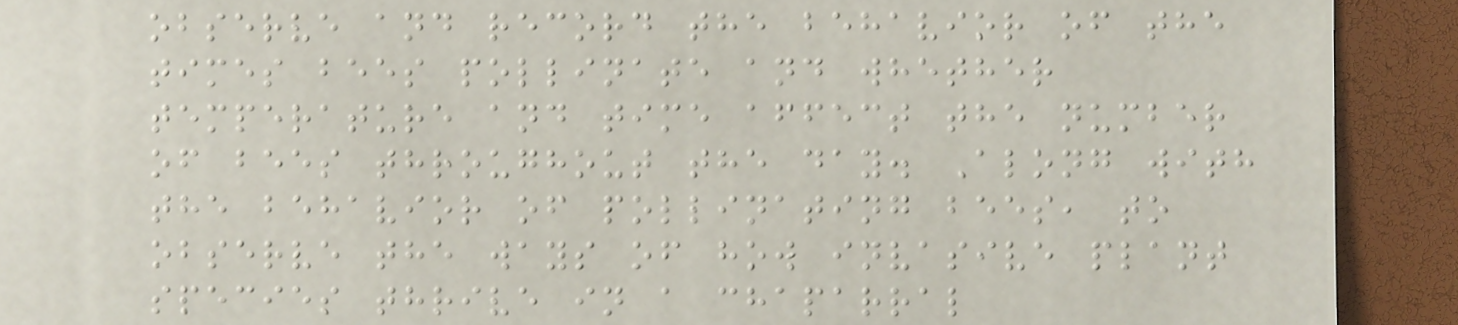observe and record the behavior of the
times bees pollinate and whether
temperature and time affect the number
of bees throughout the day. Along with
the behavior of pollinating bees, to
observe the ways of how invasive plant
species thrive in a chaparral
